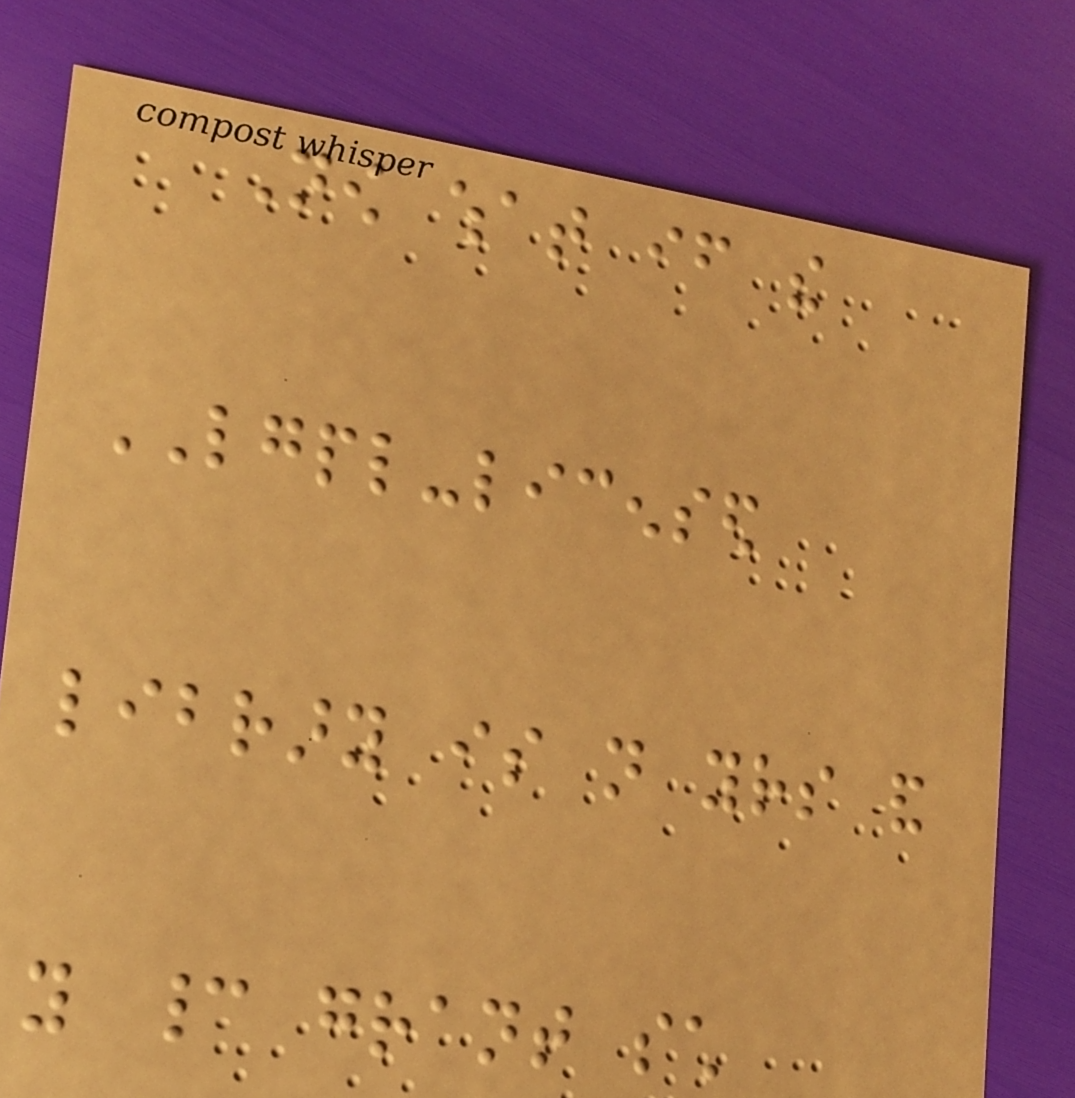Now what if the
LGPL-licensed
library is not yours and
you cannot grant such
